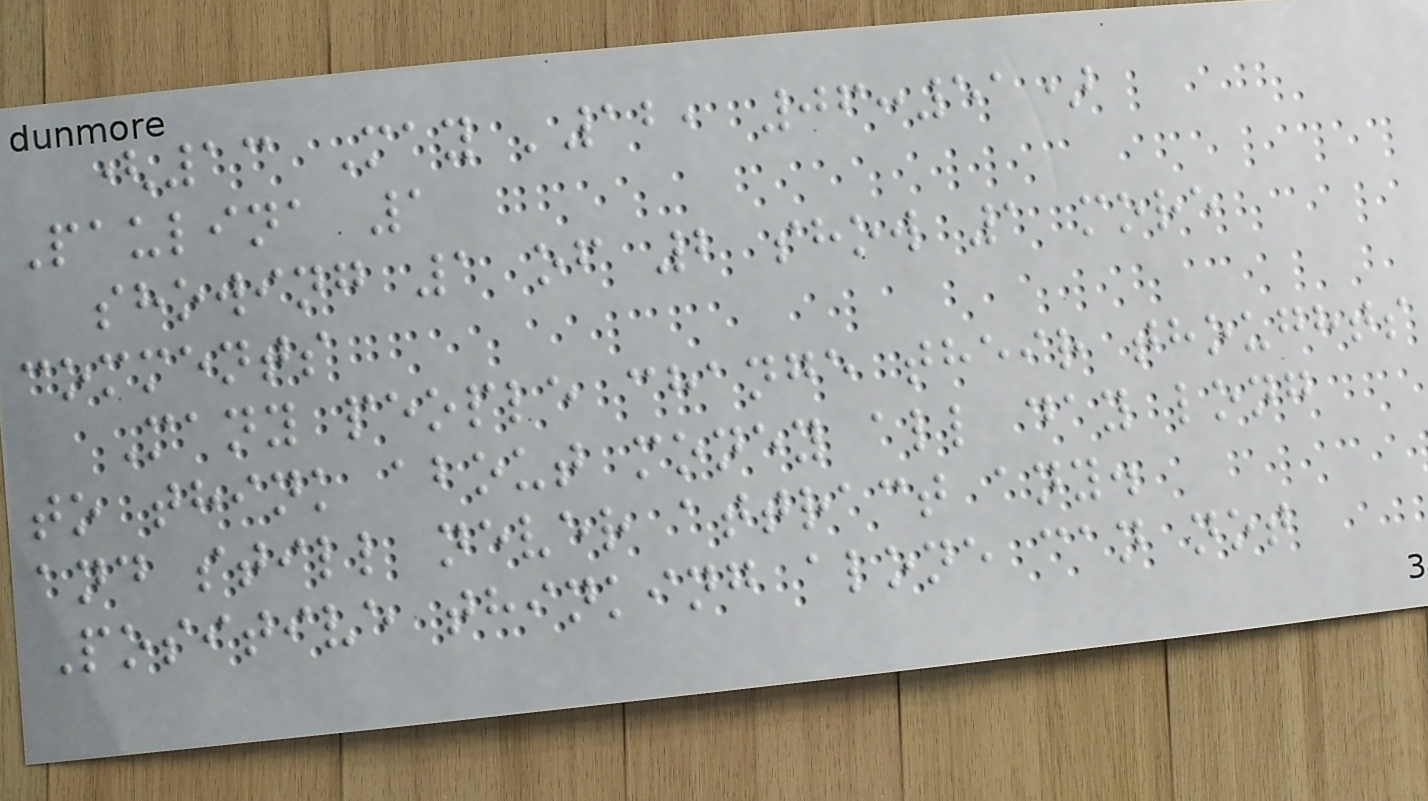(13 May '12, 06:51)
Paulina 1
showing 1 of 2 show 1 more
comments
Many people change their thoughts
to think about money all day long
and still never attract any.
Positive thinking alone can not
